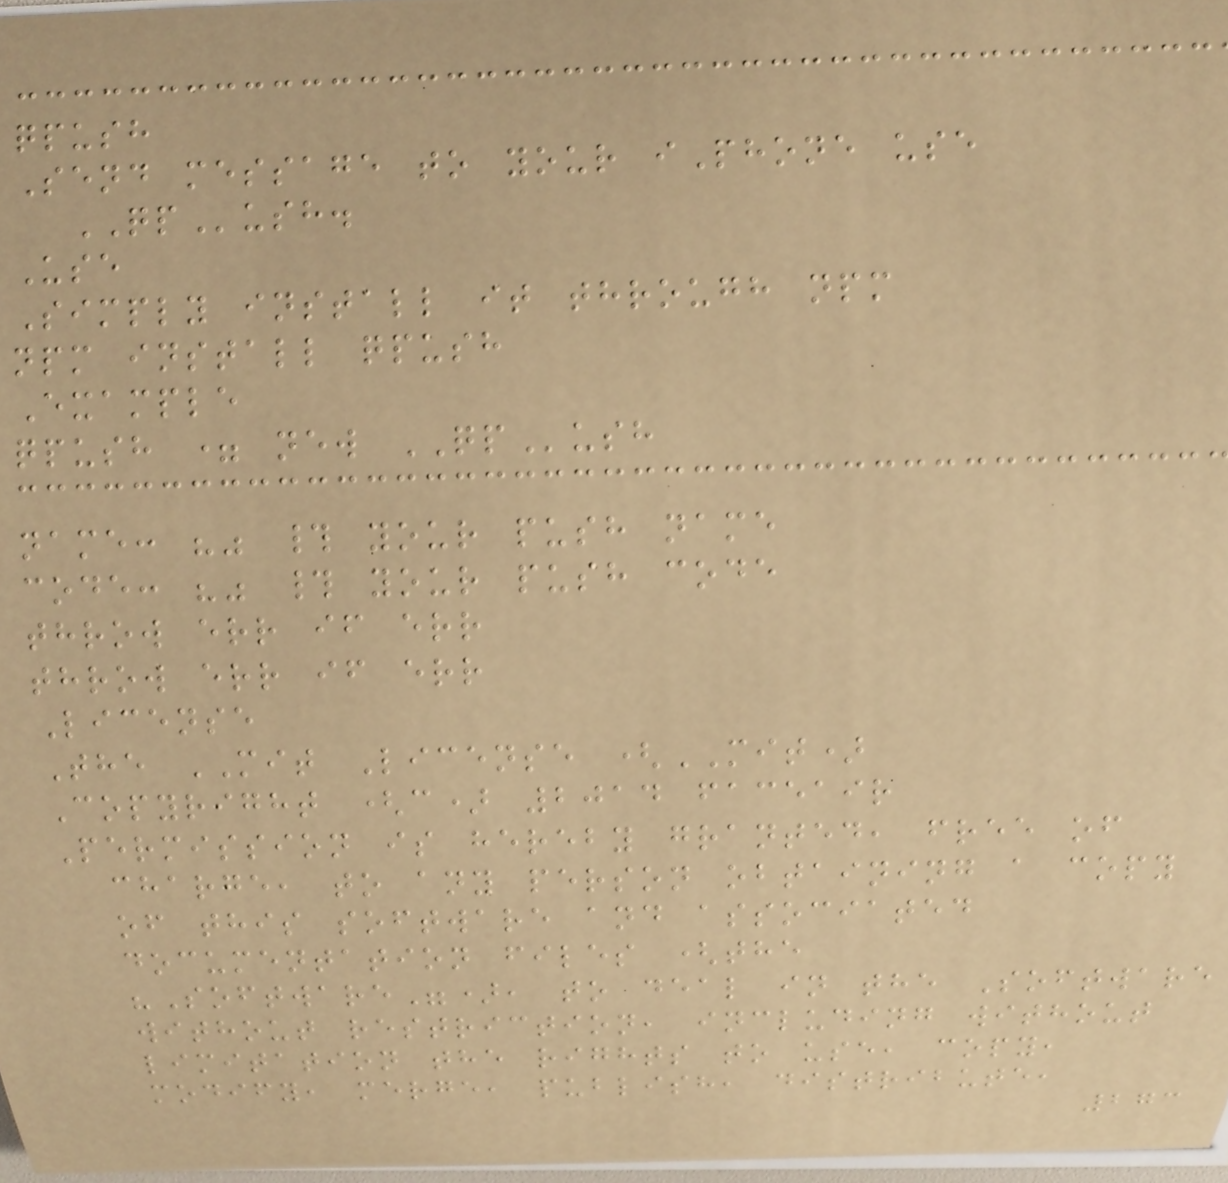qpush
Send message to your iPhone use
QPush.
Use
Simply install it through npm
npm install qpush
Example
qpush = new QPush
name: "" # your push name
code: "" # your push code
throw err if err
throw err if err
License
The MIT License (MIT)
Copyright (c) 2014 faceair
Permission is hereby granted, free of
charge, to any person obtaining a copy
of this software and associated
documentation files (the
"Software"), to deal in the Software
without restriction, including without
limitation the rights to use, copy,
modify, merge, publish, distribute,
273
